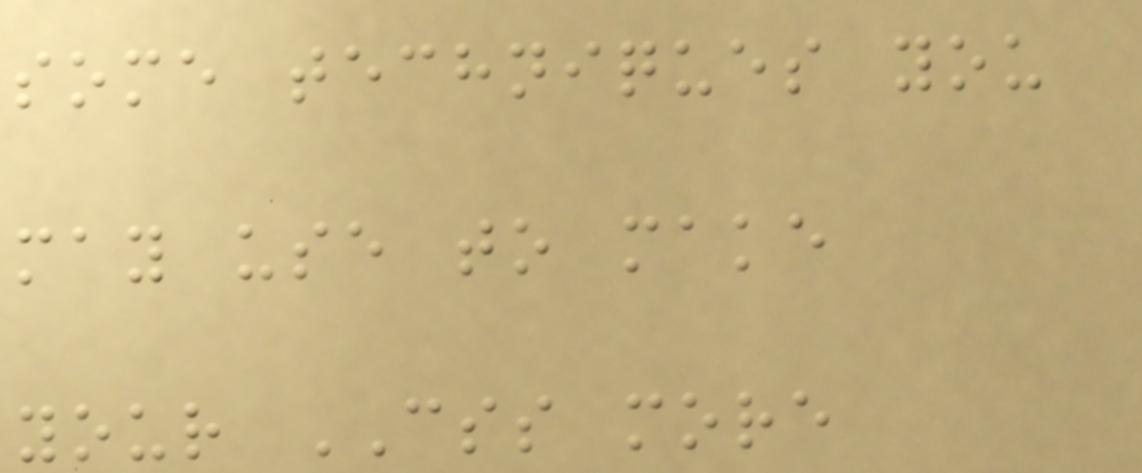some techniques you
may use to make
your CSS more
